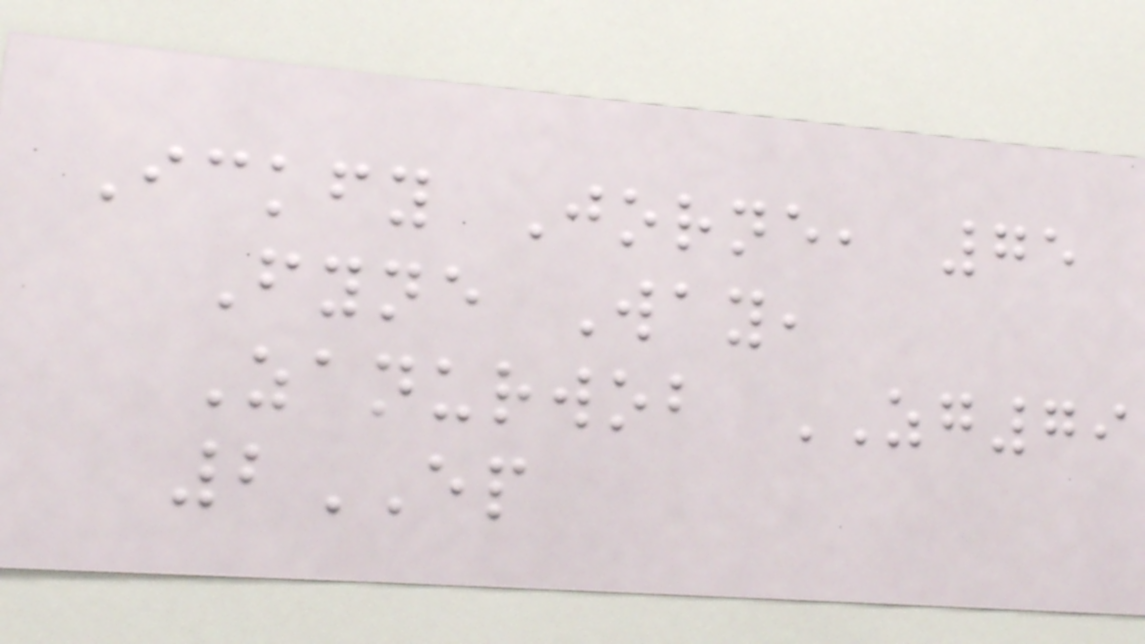Ickfy Jorne, 75
Fyne Way,
Zanurwob ZG79
2EP
